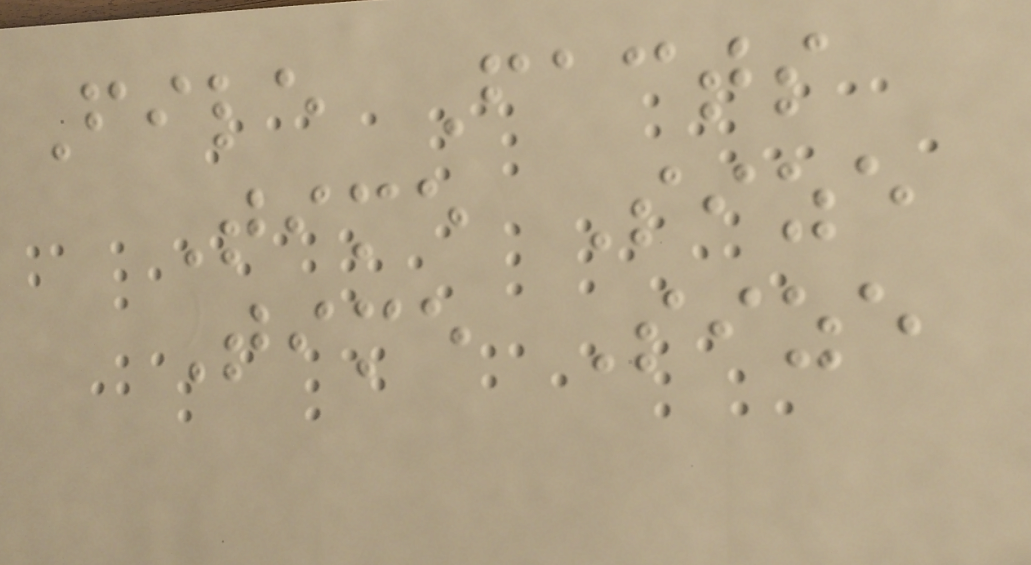File Facts
Time Size
Time Size
